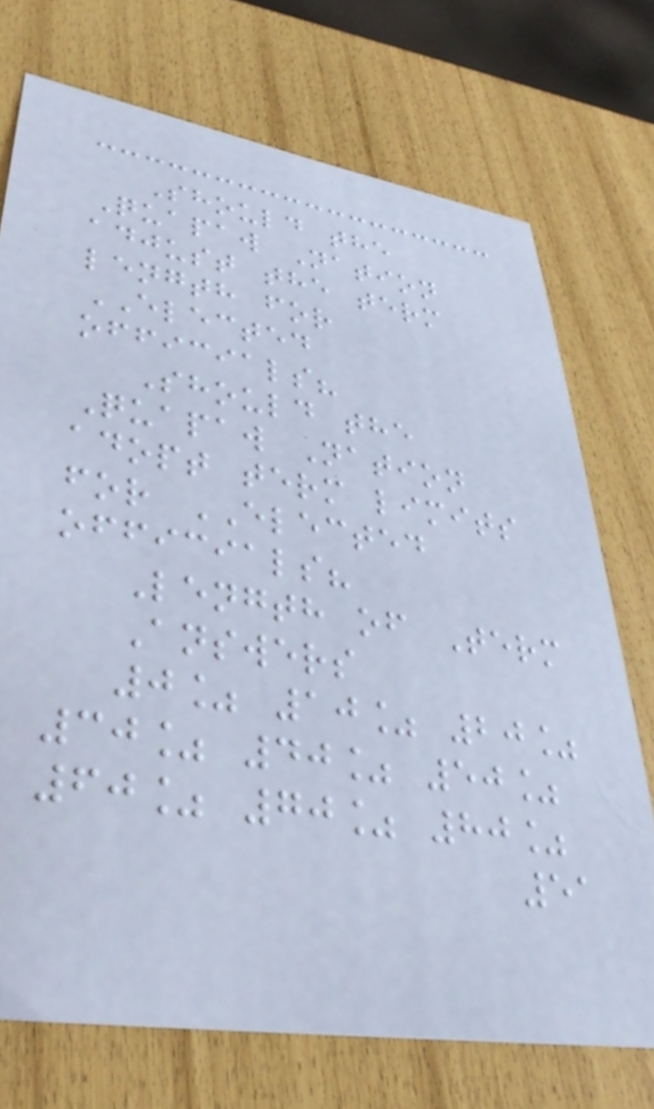Should the
Quapaw Nation
adjust the term
length for
ELECTED
officials?
Should the
Quapaw Nation
adopt term limits
for ELECTED
officials?
Length of Term
Answers
0% 10% 20%
30% 40% 50%
60% 70% 80%
51
